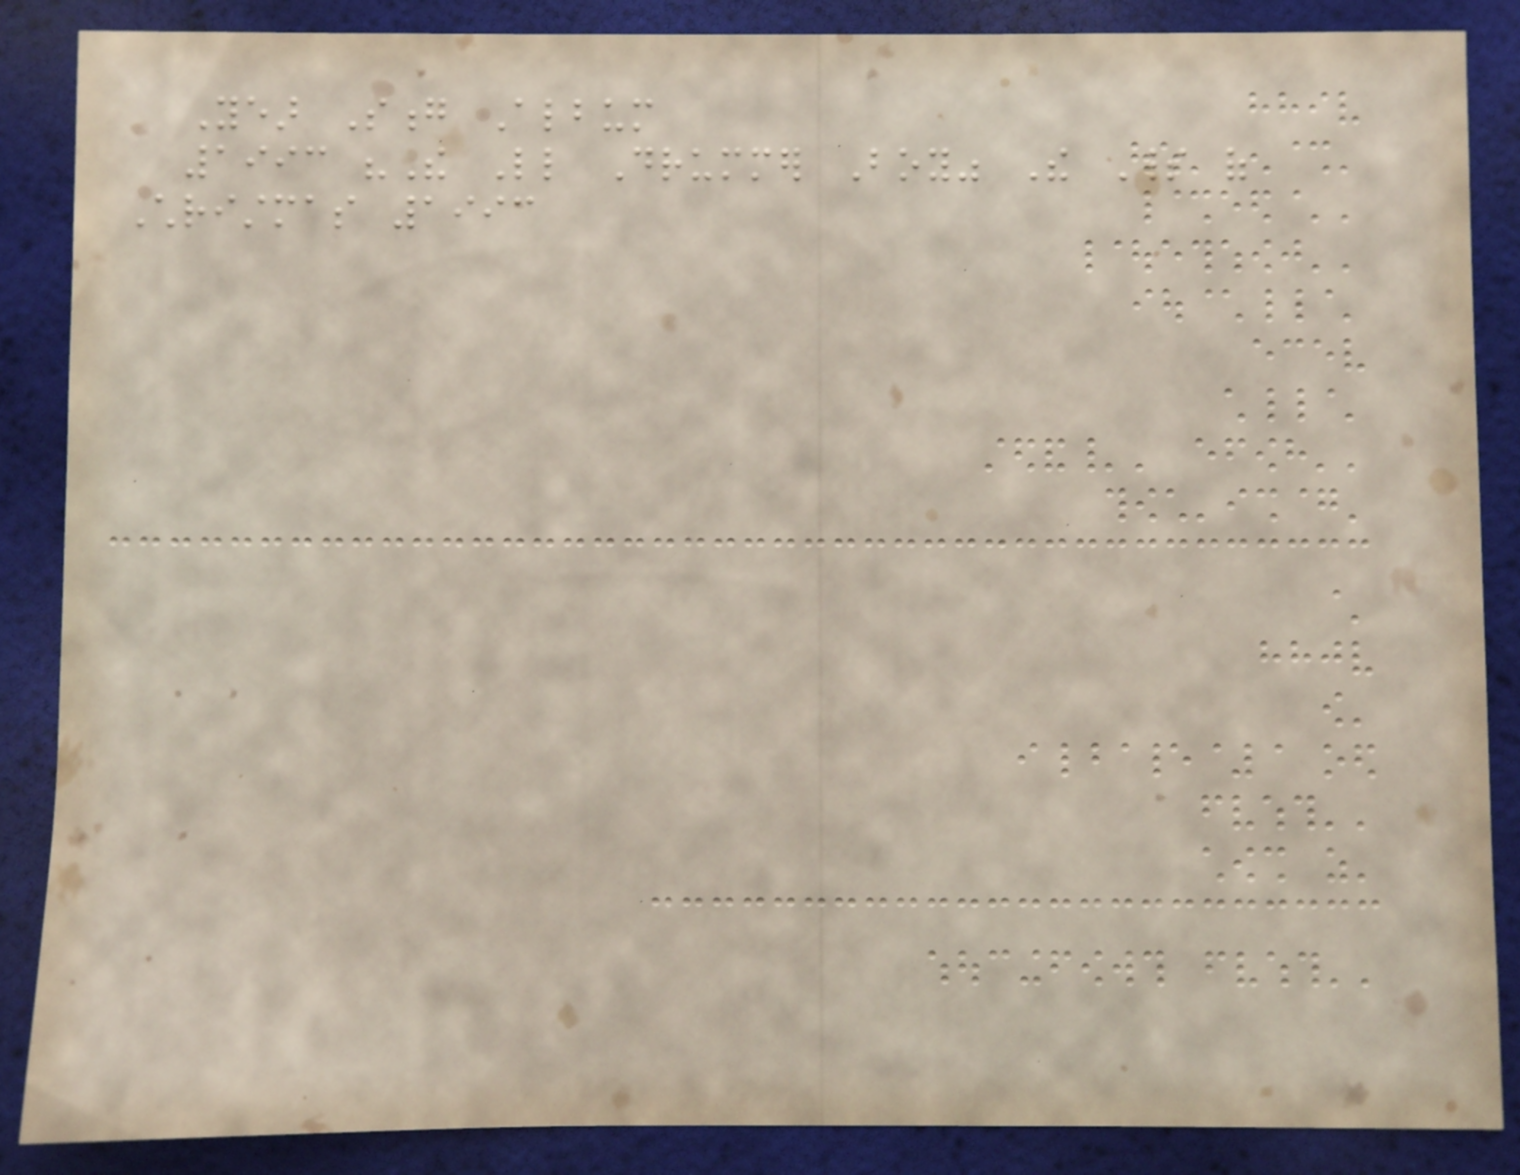Year Song Album
1993 "The Little Drummer Boy" The Spirit of
Christmas 1993
